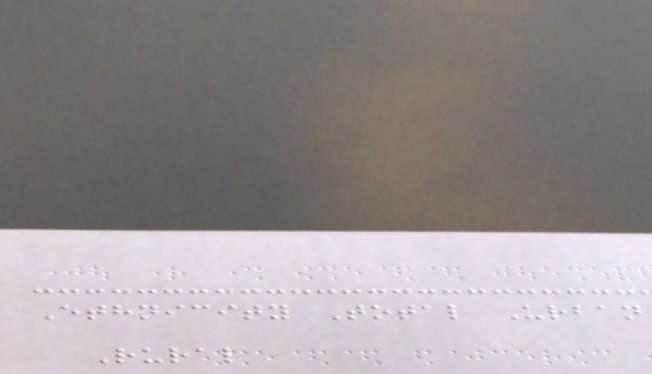Ethnicity Total Urban
Rural
